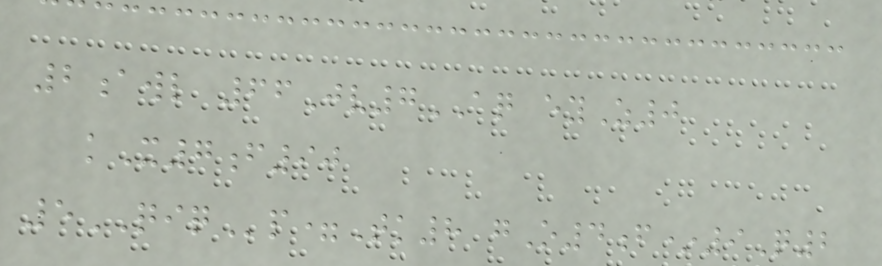2awl 66Jv7AQ eyZ0
kX7f90
5QIQp=Tk8 gO4f*9Q2
